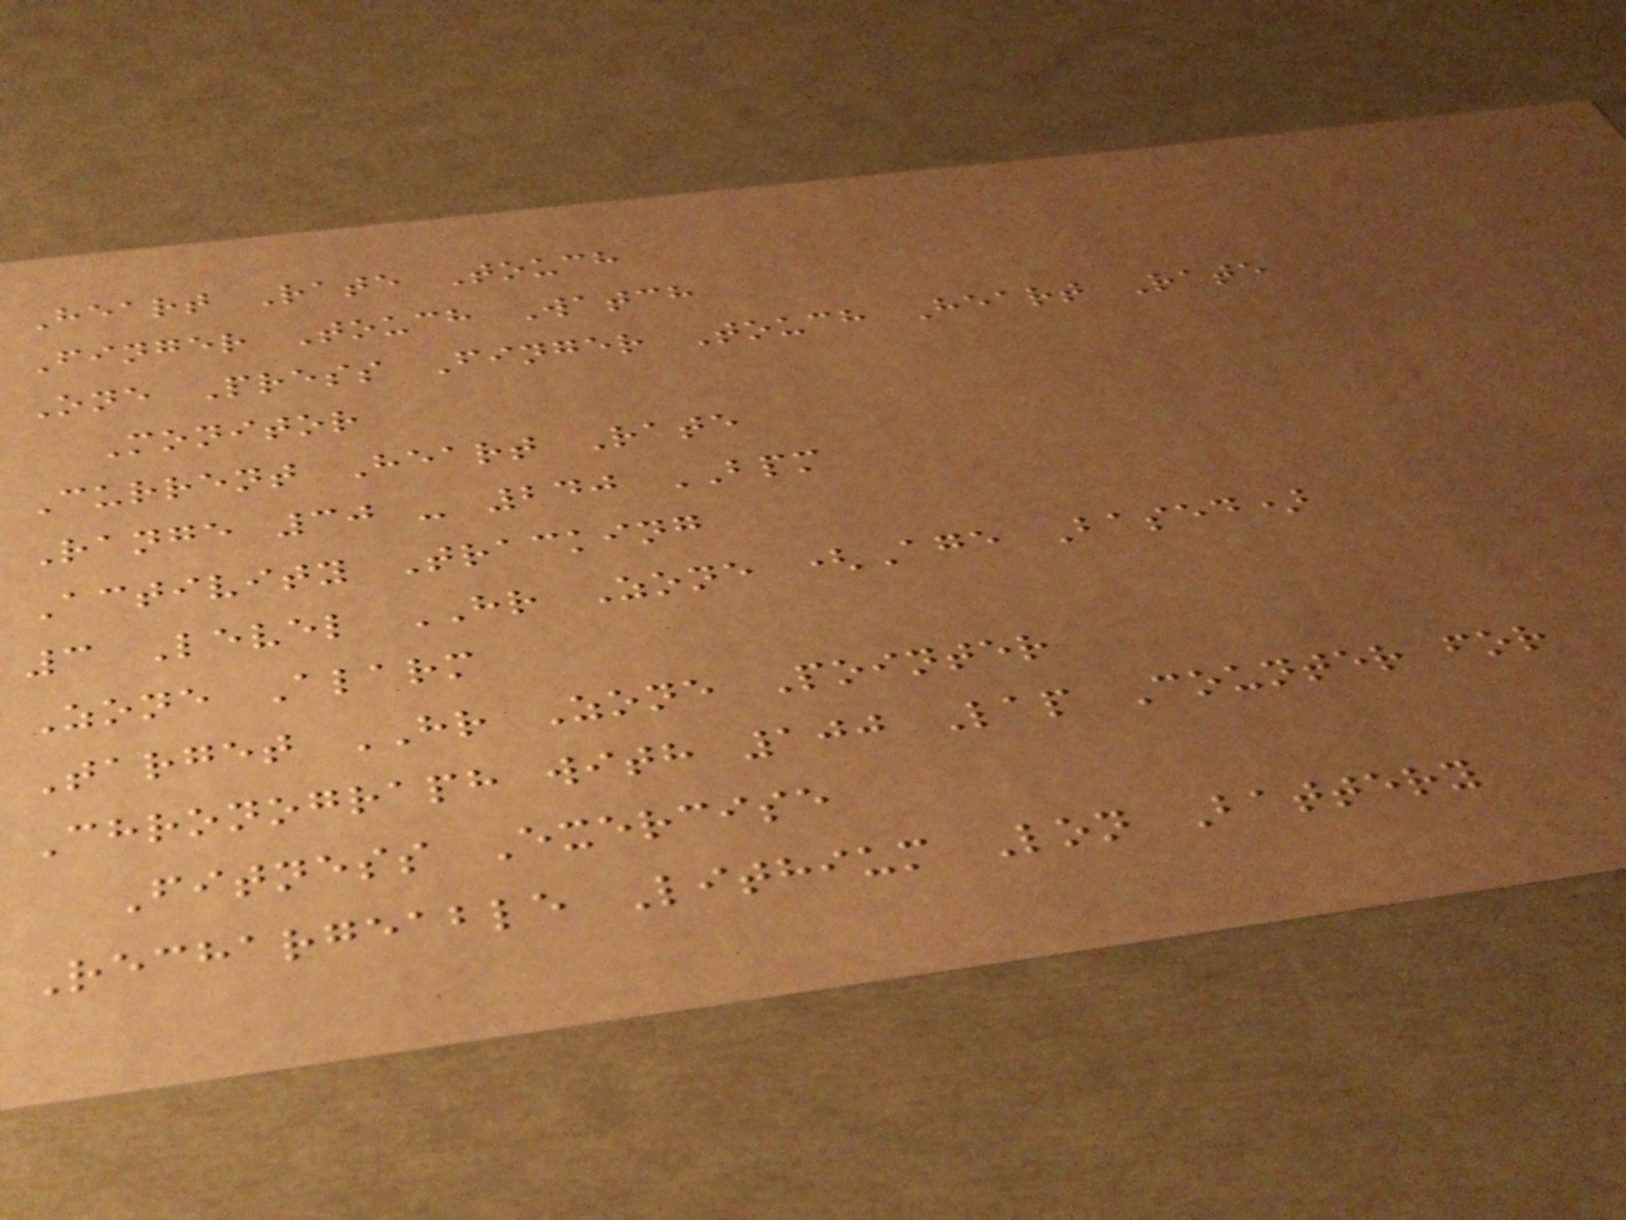Heart Rate Touch
Finger Touch Watch
One Press Finger Touch Heart Rate
Monitor
Current Heart Rate
Range 30 - 240 BPM
Activity Tracking
3 Level HR Zone (Age Based)
Zone Alarm
Target HR Zone Pointer
Chronograph with 100 Lap Counter for
Fitness Exercise
Rechargeable Lithium Lon Battery
